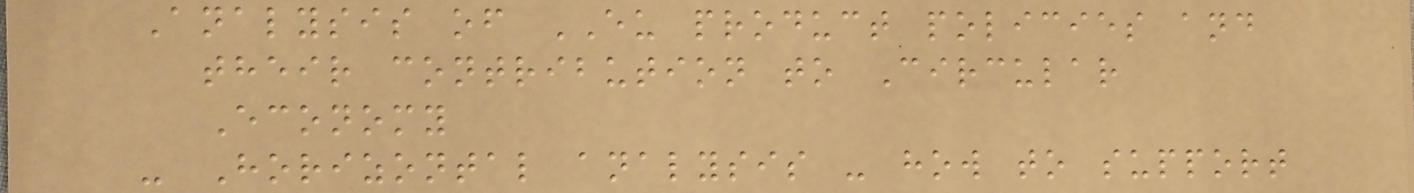Analysis of EU product policies and
their contribution to Circular
Economy
- Horizontal analysis - how to support
